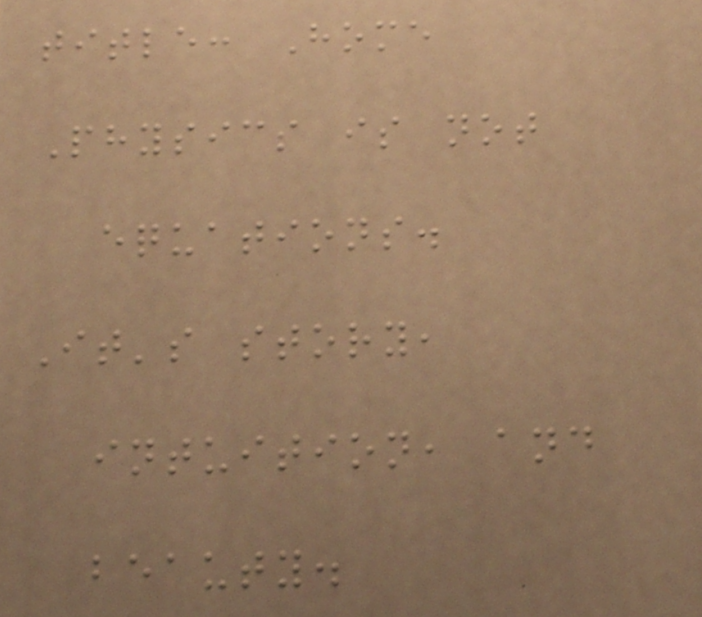title: Home
Physics is not
equations.
It's story,
intuition, and
beauty.
